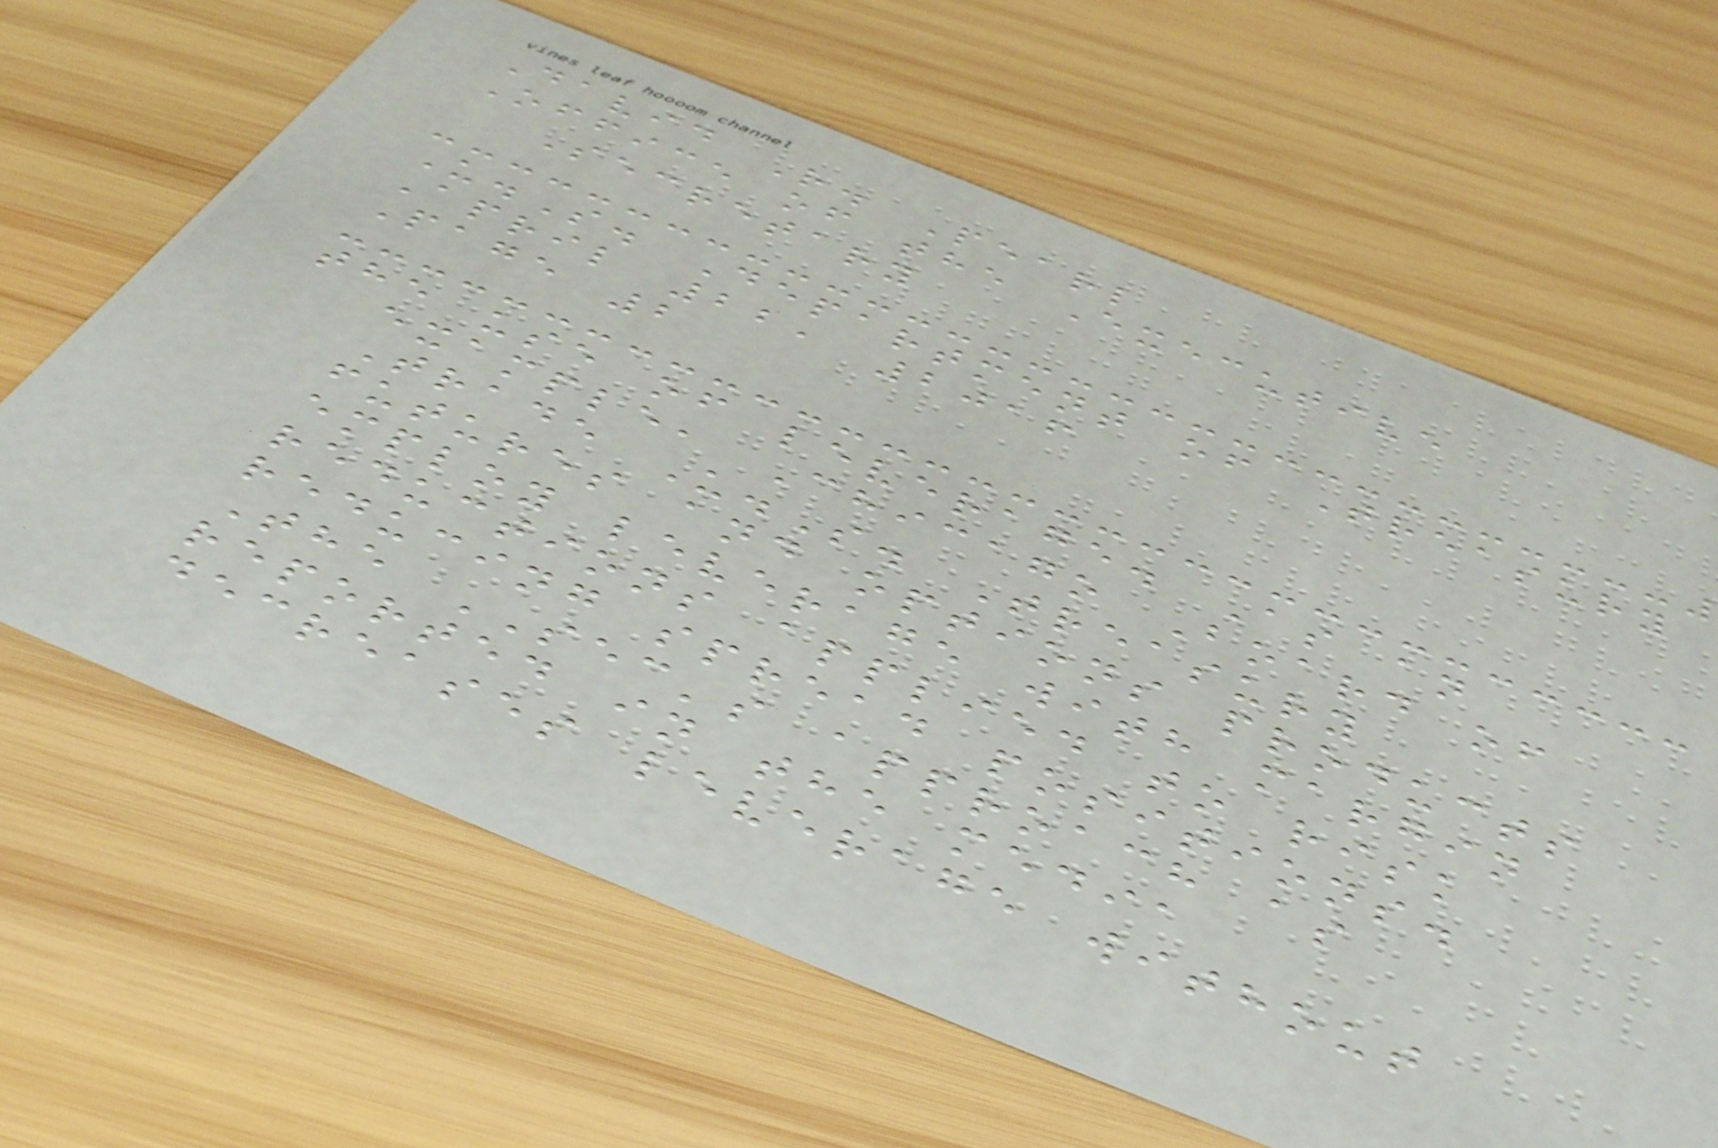David R. Pearl
Office of the Executive
Secretary
U.S. Department of Treasury
April 22, 2016
Page 2
the use of leverage. As an
example, Chicago Board of
Trade U.S. Treasury
futures and options products
employ leverage with margin
reductions applied to risk
reducing spread positions.
The SEC's approach as
reported in the media
decreases leverage without
